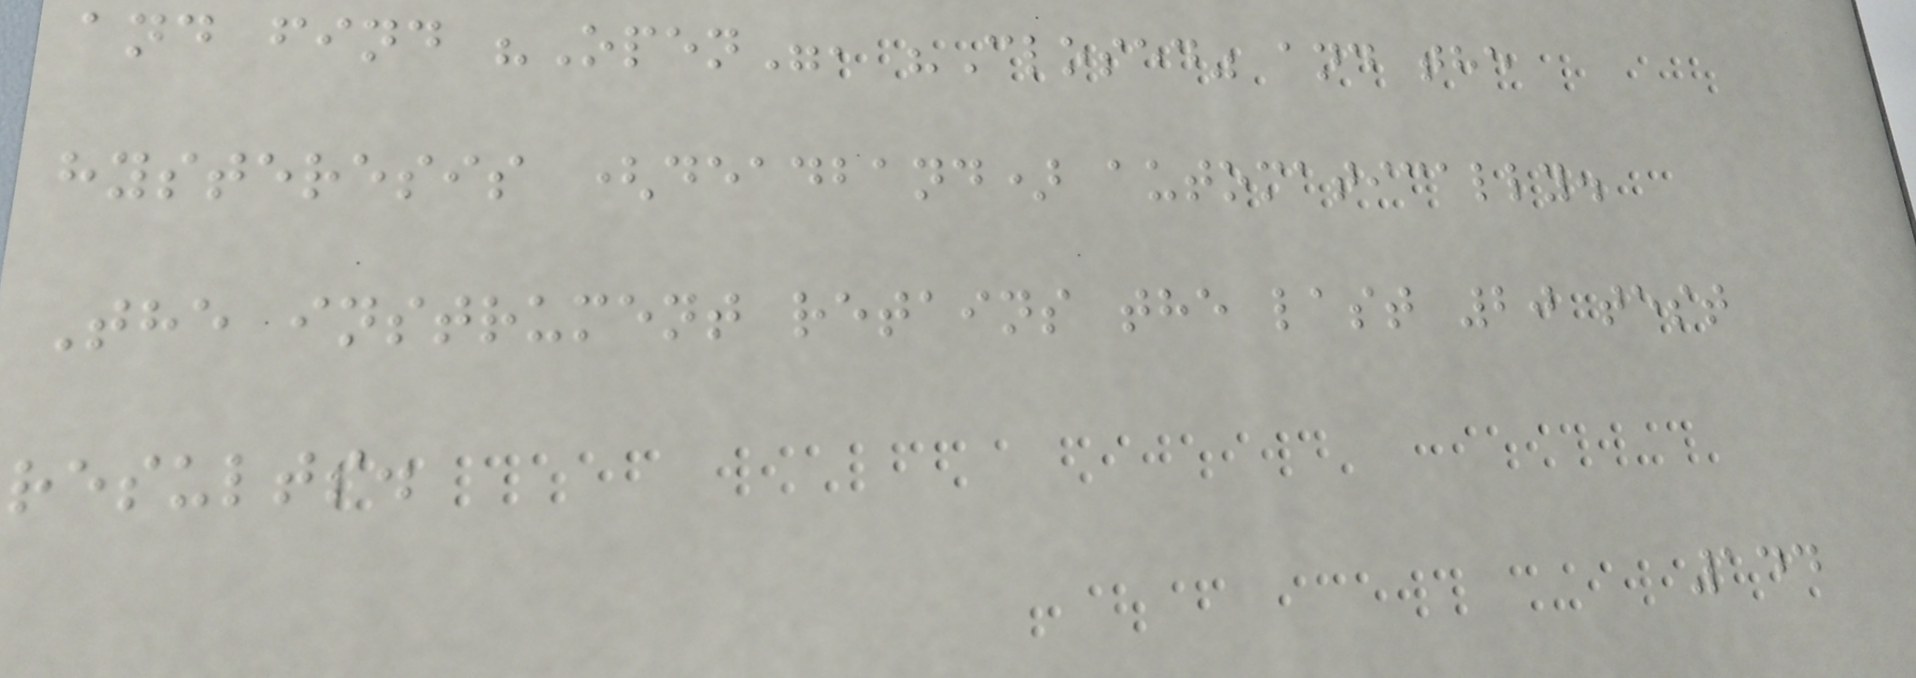and find "Open", "Closed" and the
hysteresis (deadband) automatically.
The instrument retains the last 20 test
results.
144
